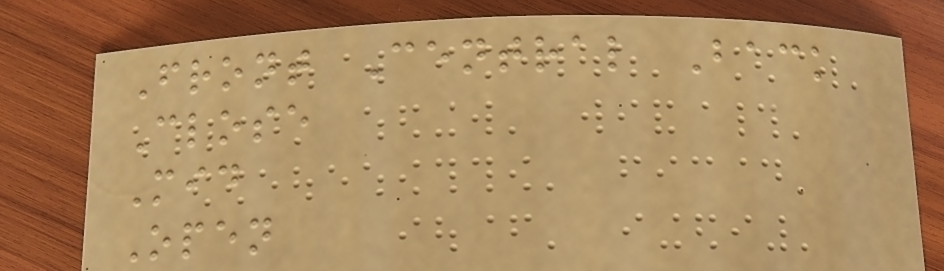Front Central Back
Close
Mid
Open
